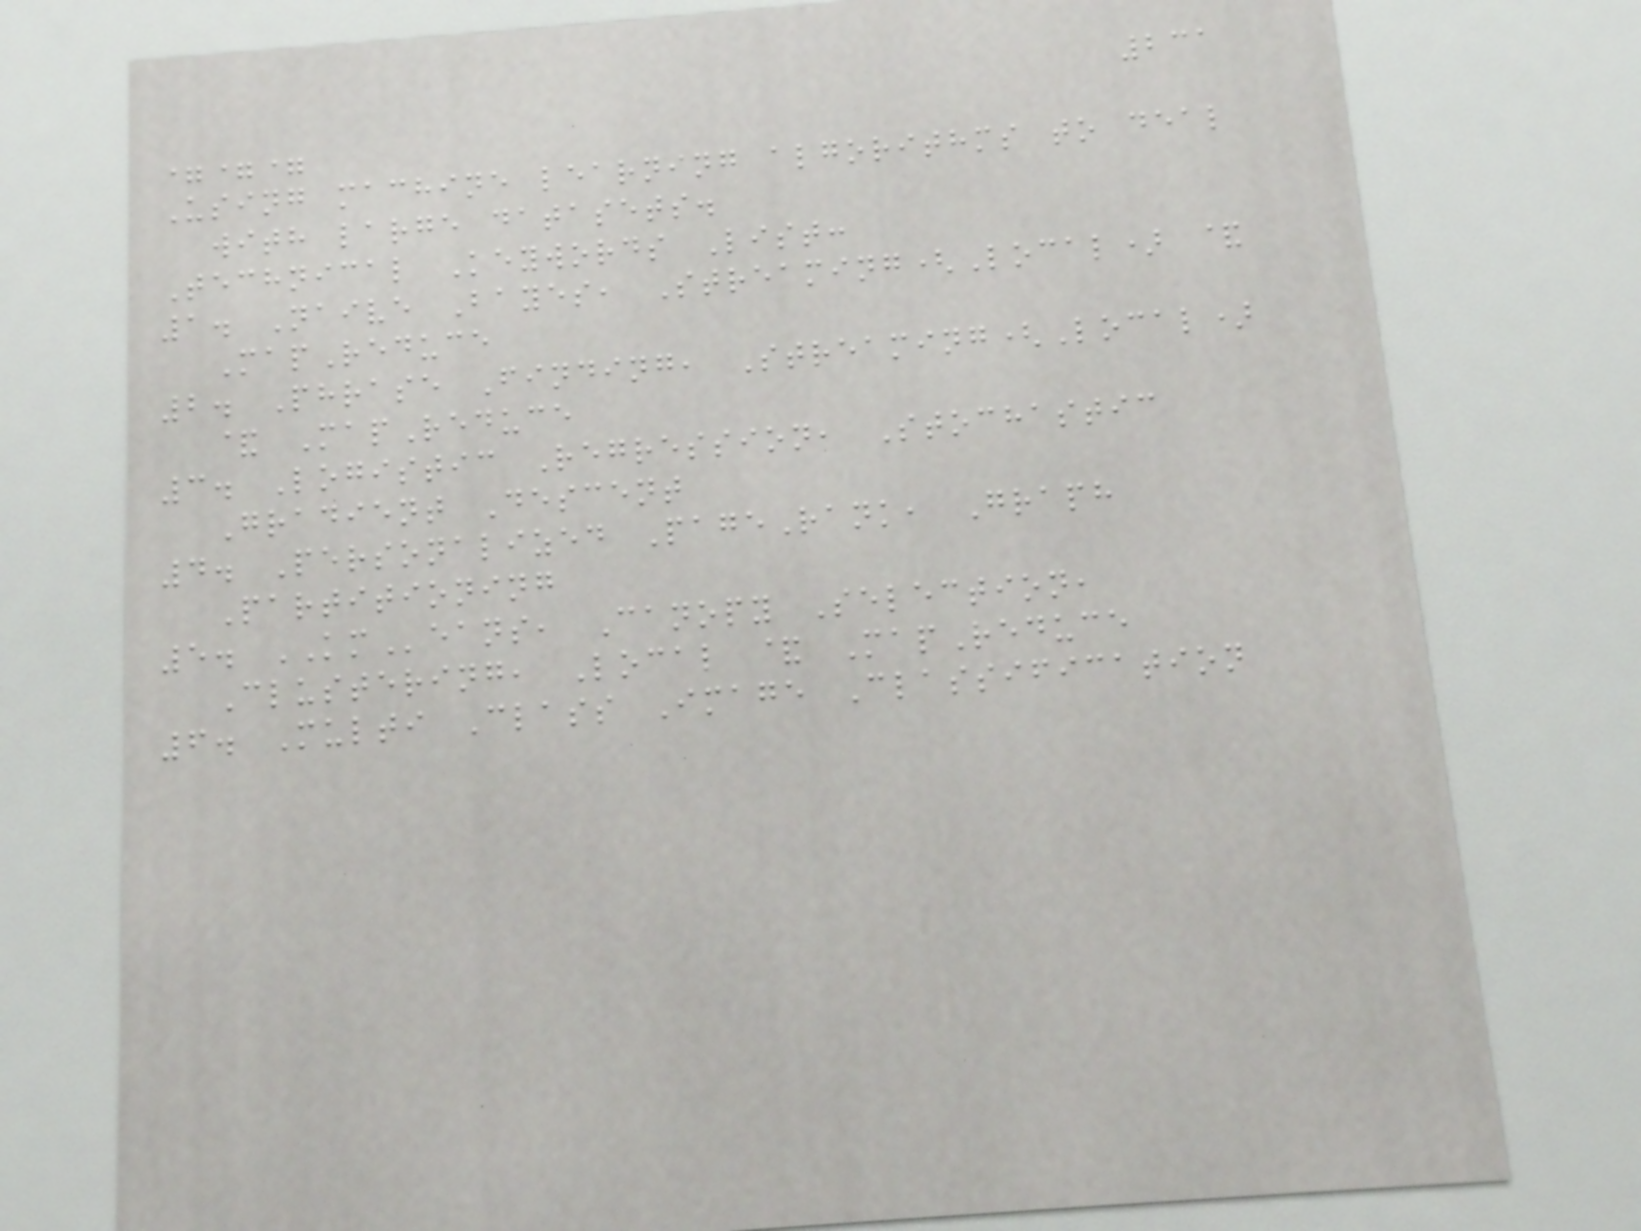231
===
Using machine learning algorithms to deal
with large datasets.
Technical Keywords List:
1. Naive Bayes, Streaming(Local) &
MapReduce
2. Phrase Finding, Streaming(Local)
& MapReduce
3. Logistic Regression, Stochastic
Gradient Descent
4. Personalized PageRank, Graph
Partitioning
5. KMeans, Canopy Selection,
Clustering, Local & MapReduce
6. Multi Class Image Classification
